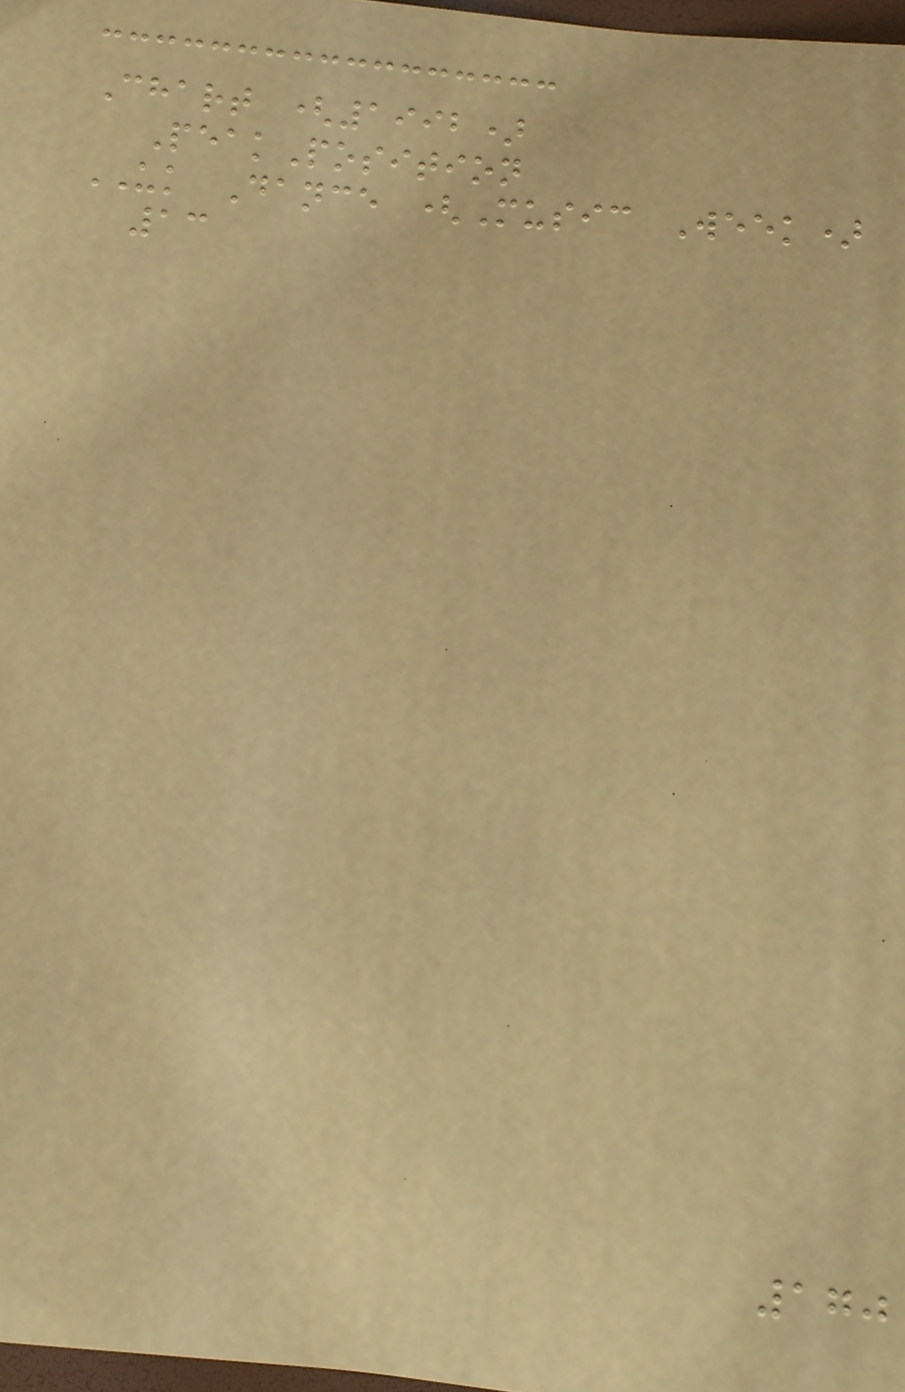Chart (1992)
PeakPosition
UK Dance (Music Week)
13
170
